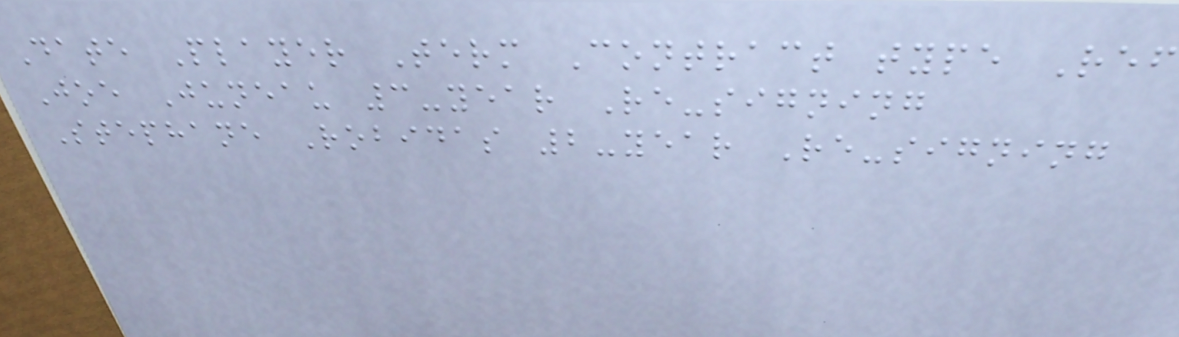Date Player Term Contract type Ref
Joe Juneau 3-year Re-signing
Stephane Robidas 2-year Re-signing
